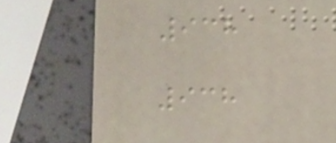938
938
